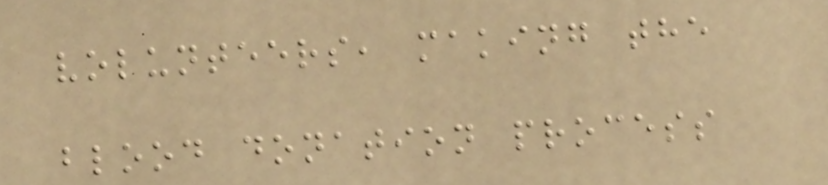volunteers, making the
blood donation process
